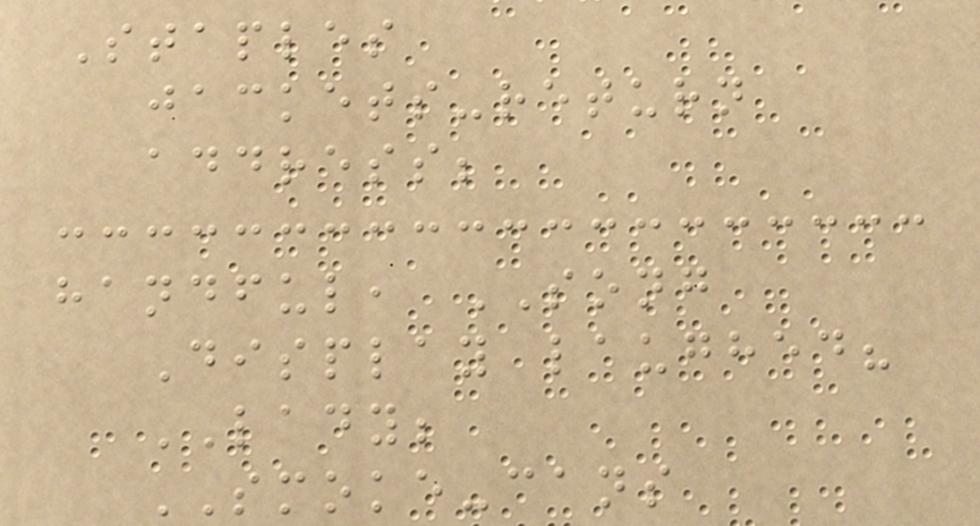Staples
jackets-return
address;
handful, SONG
Display laughed?
LADY;
SMOKE-cans
